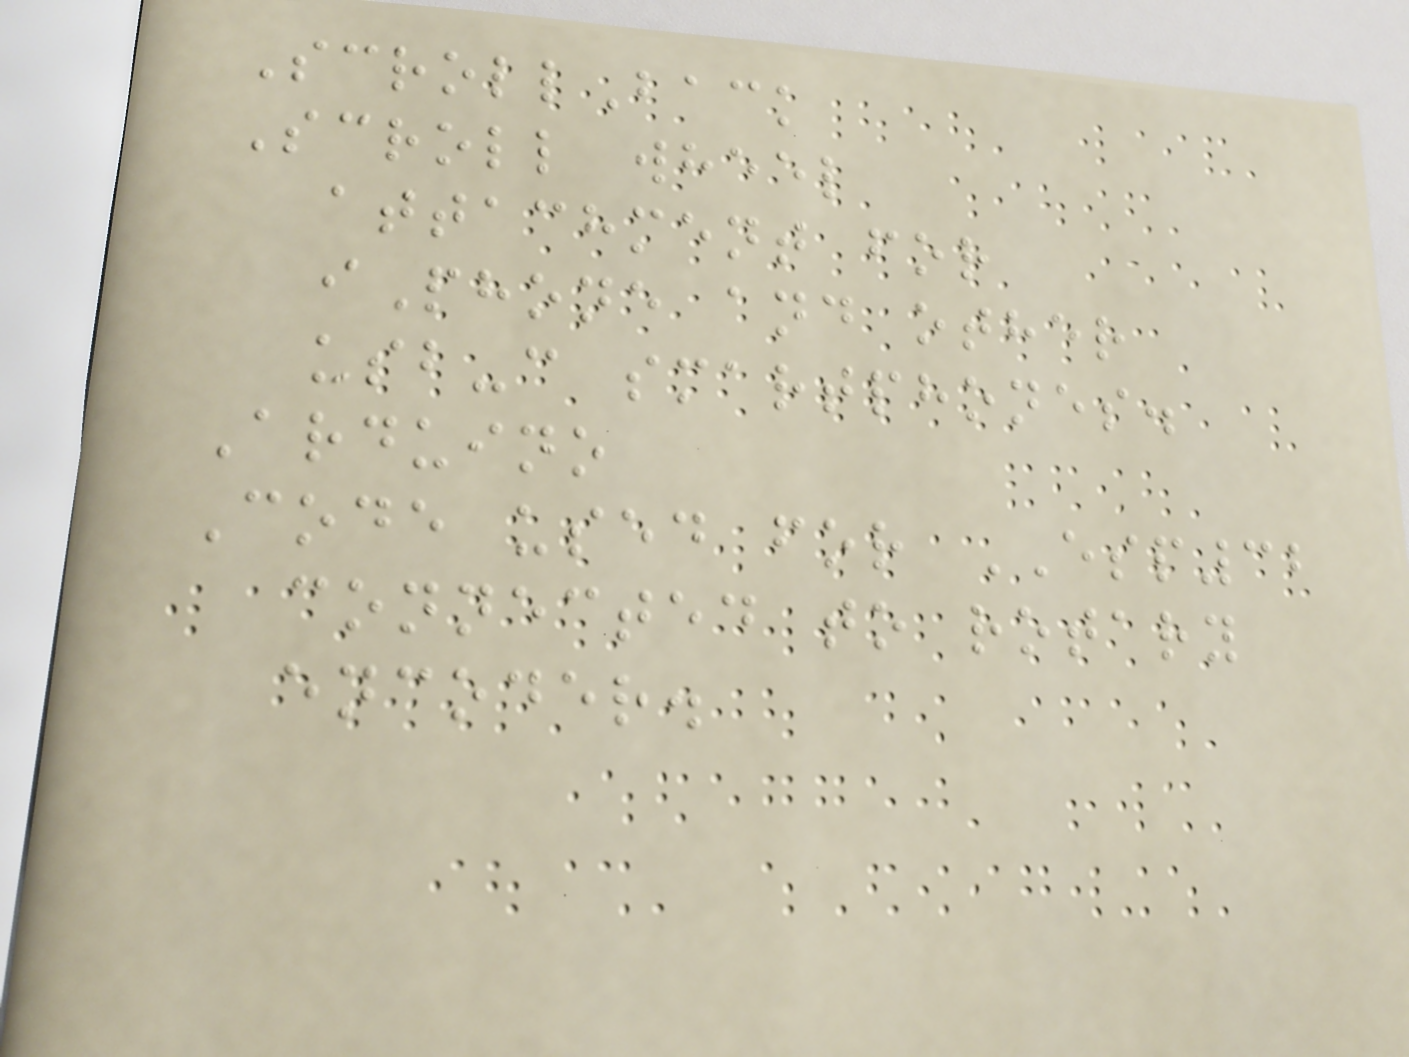ScrollBack
Scroll wheel
attachment for
iPhone and other
usb-c smartphones.
Arduino
Code used for ESP32
connected to rotary
encoder.
